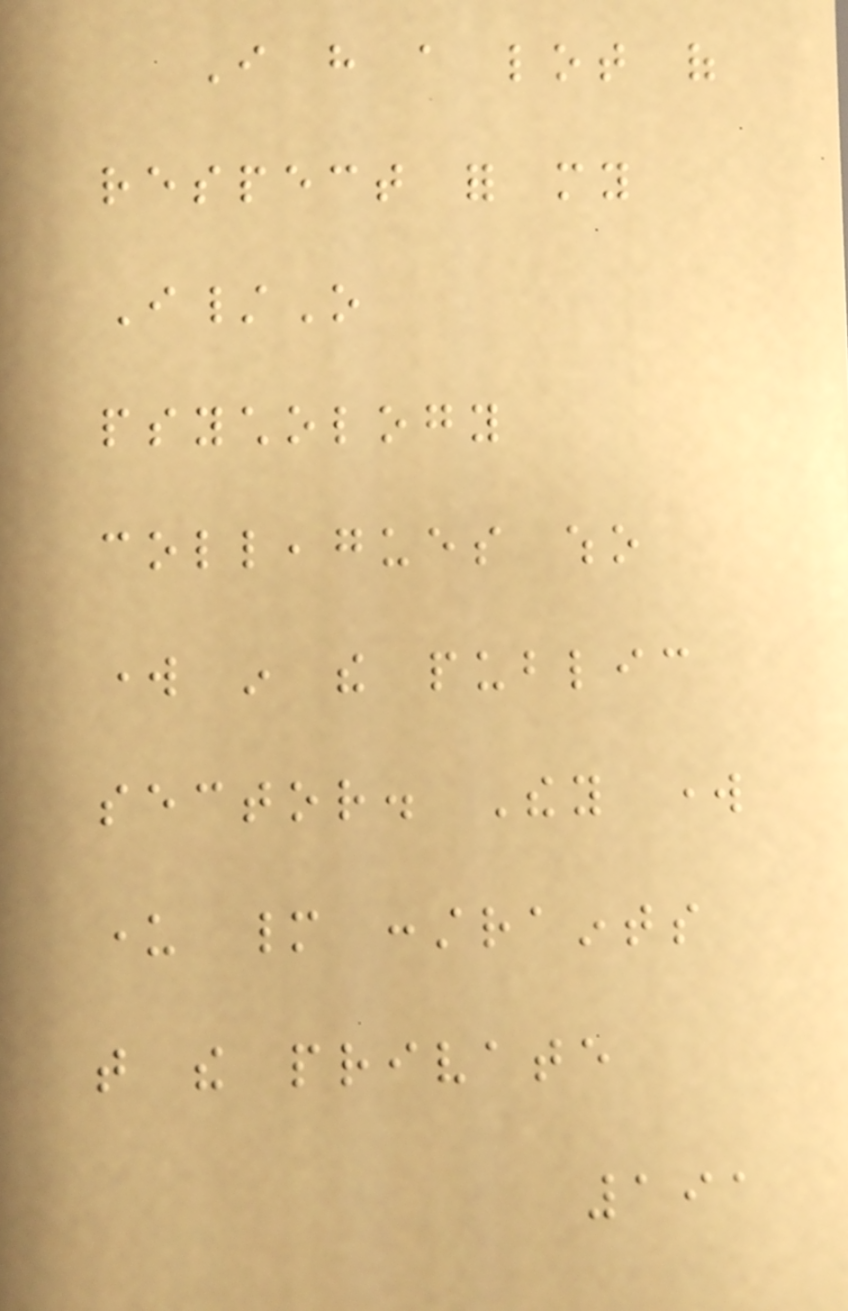I have a lot of
respect for my
I/O
psychology
colleagues who
work in the public
sector. They work
under many constraints
that the private
191
